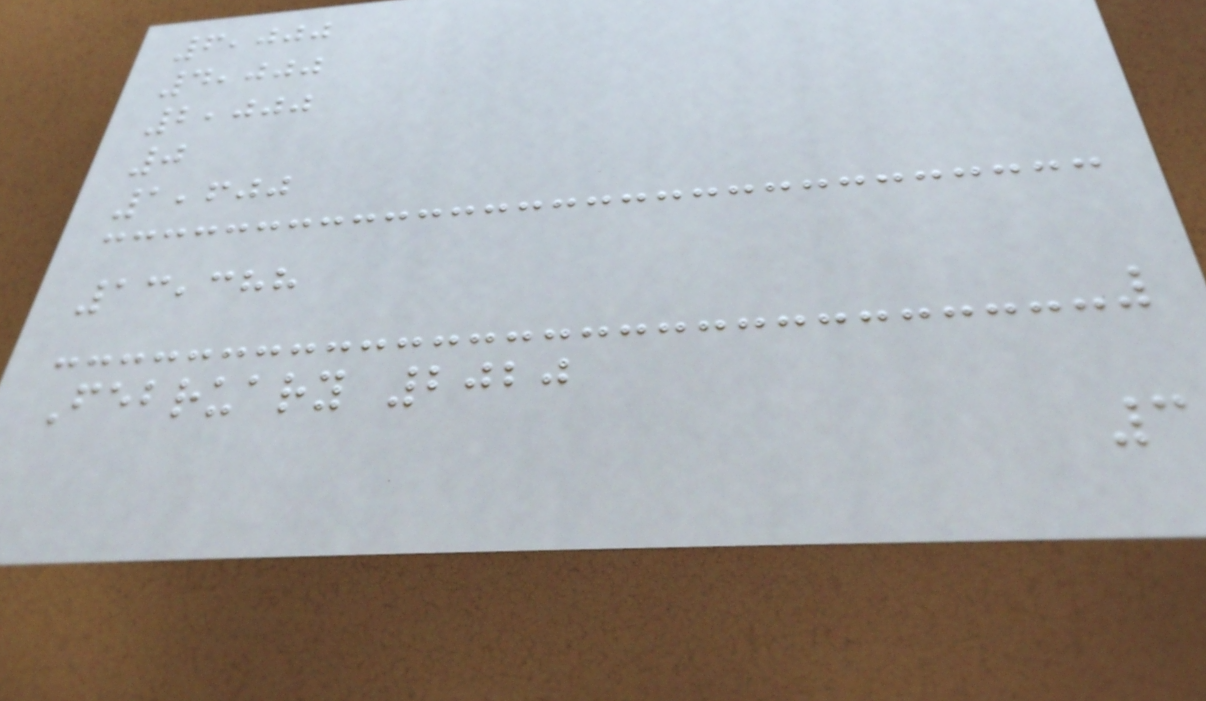6,000
4,000
2,000
0
1,600
13,388
February 2020
3
